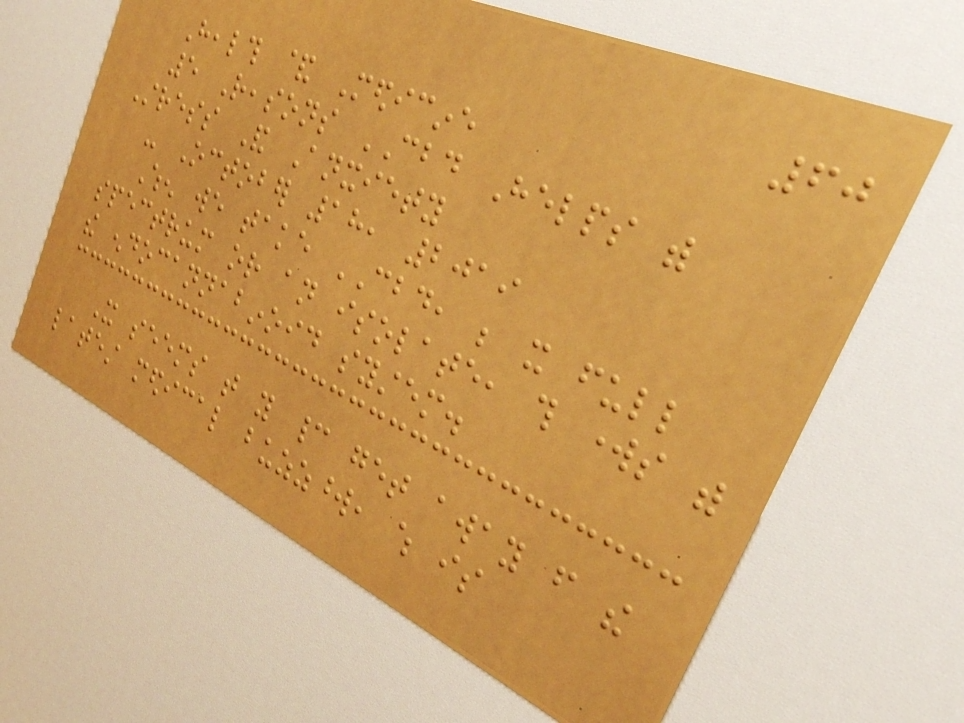60
Health & Medicine
5 Reasons CBD Helps with
Stress And Anxiety
- October 18, 2019
When we take CBD, be it full
spectrum or an isolate, this works with
the endocannabinoid system.
It seems that you cannot get away from the
latest medical buzzword, which is
